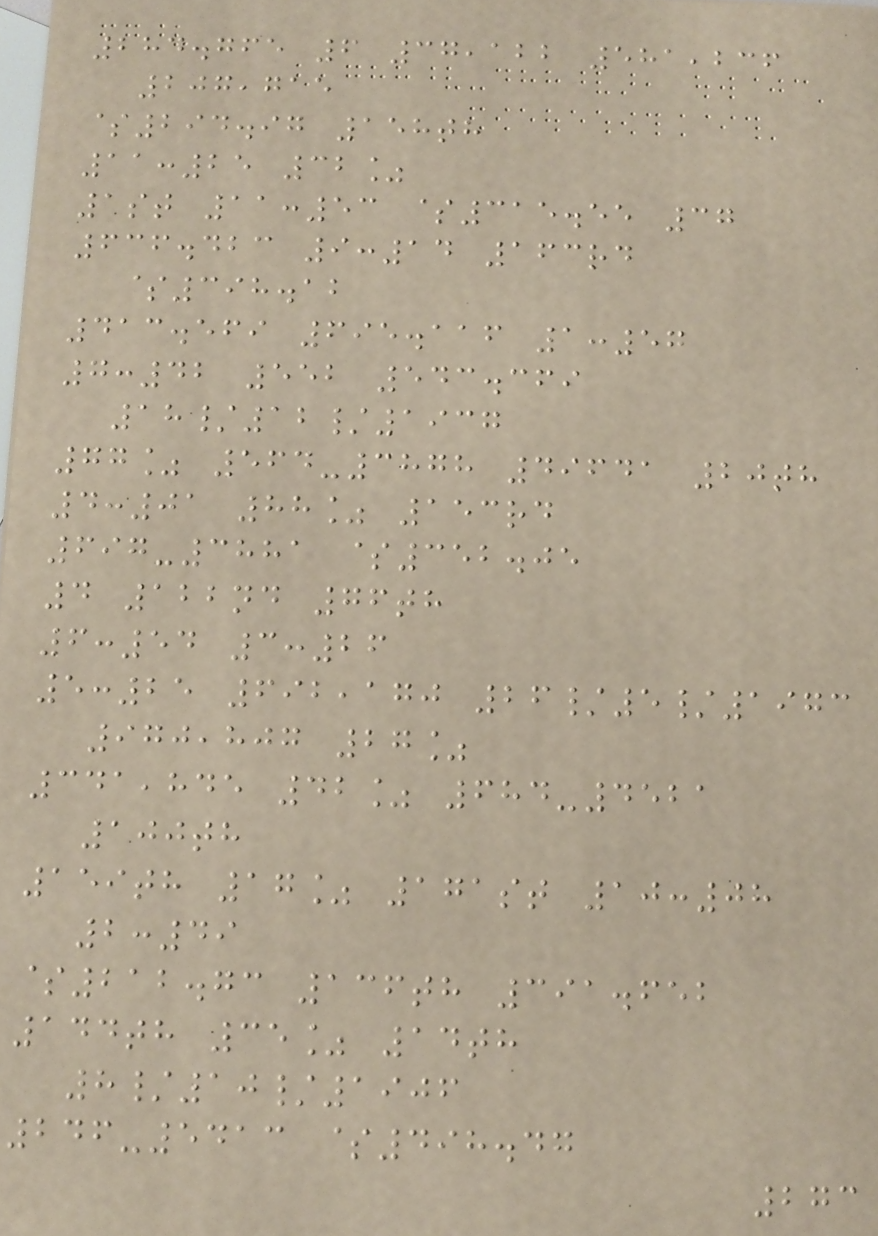284.765 6 37,122 581,236
207,715
$294.97 158th
11:25 32%
1st 11:53 $315.55 37
636.423 9:14 163rd
$398.12
413.569 695.116 1:57
7:42 552 543.369
18/12/1937
77% 564-3878 49641 20th
4:01 88% 153rd
697-3881 $352.05
4 122nd 76th
6:54 3:26
5:25 692,170 26/5/1973
970,807 27%
341,845 42% 684-4521
100th
159th 17% 171st 10:08
2:49
$212.73 136th 391.652
144th 35% 14th
8/10/1906
246-5413 $498.47
273
